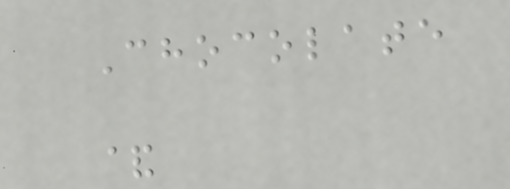Chocolate
&
